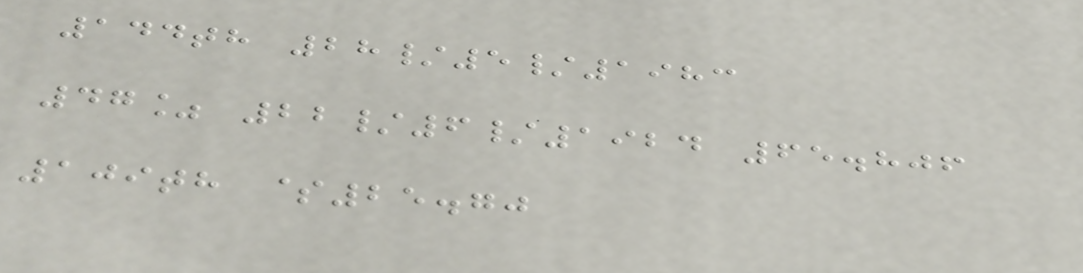144th 28/5/1983
47% 22/6/1924 65.806
109th $25.70
